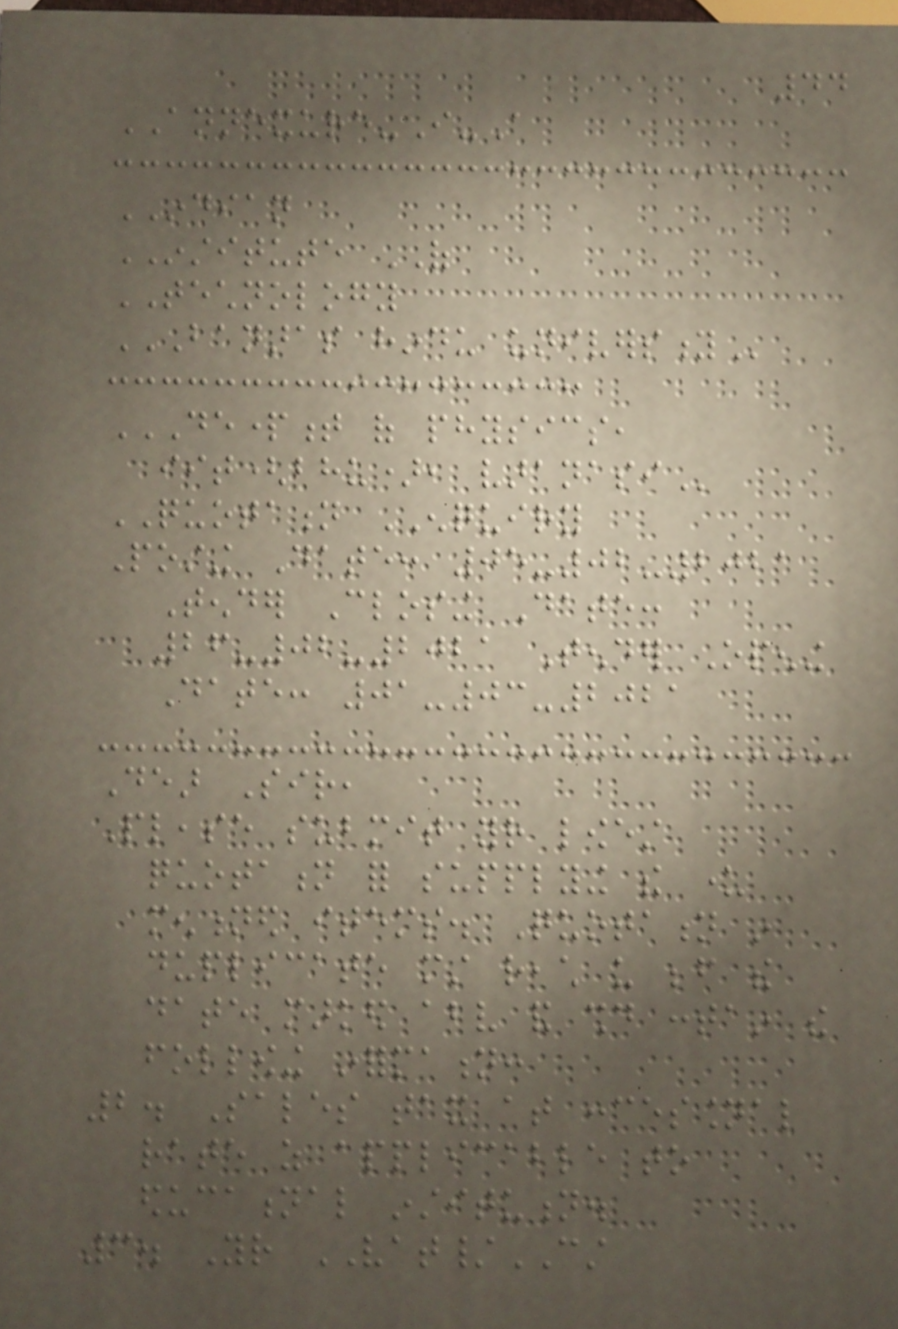44
ANNEXURE-I-A
INDIAN
INSTITUTE OF
TECHNOLOGY
BANARAS HINDU UNIVERSITY
DEPARTMENT OF PHYSICS,
IIT(BHU), VARANASI
QUOTATION ENQUIRY
Posting Date: 05-02-2021
Tender Closing Date:
26-02-2021 Tender Opening
Date: 01-03-2021
Dear Sir,
Please submit your lowest
quotation for supplying the under
mentioned items. Quotation in
duplicate must reach us before the
date marked above and should contain the
following information:
2. Sales tax at concessional
rate as applicable to
educational institution.
3. Your VAT/CST
